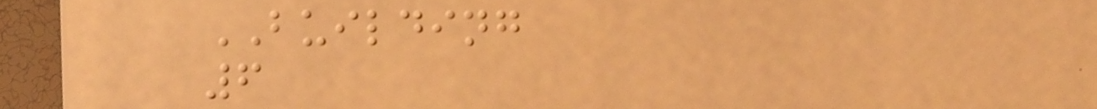BUILDING
6
